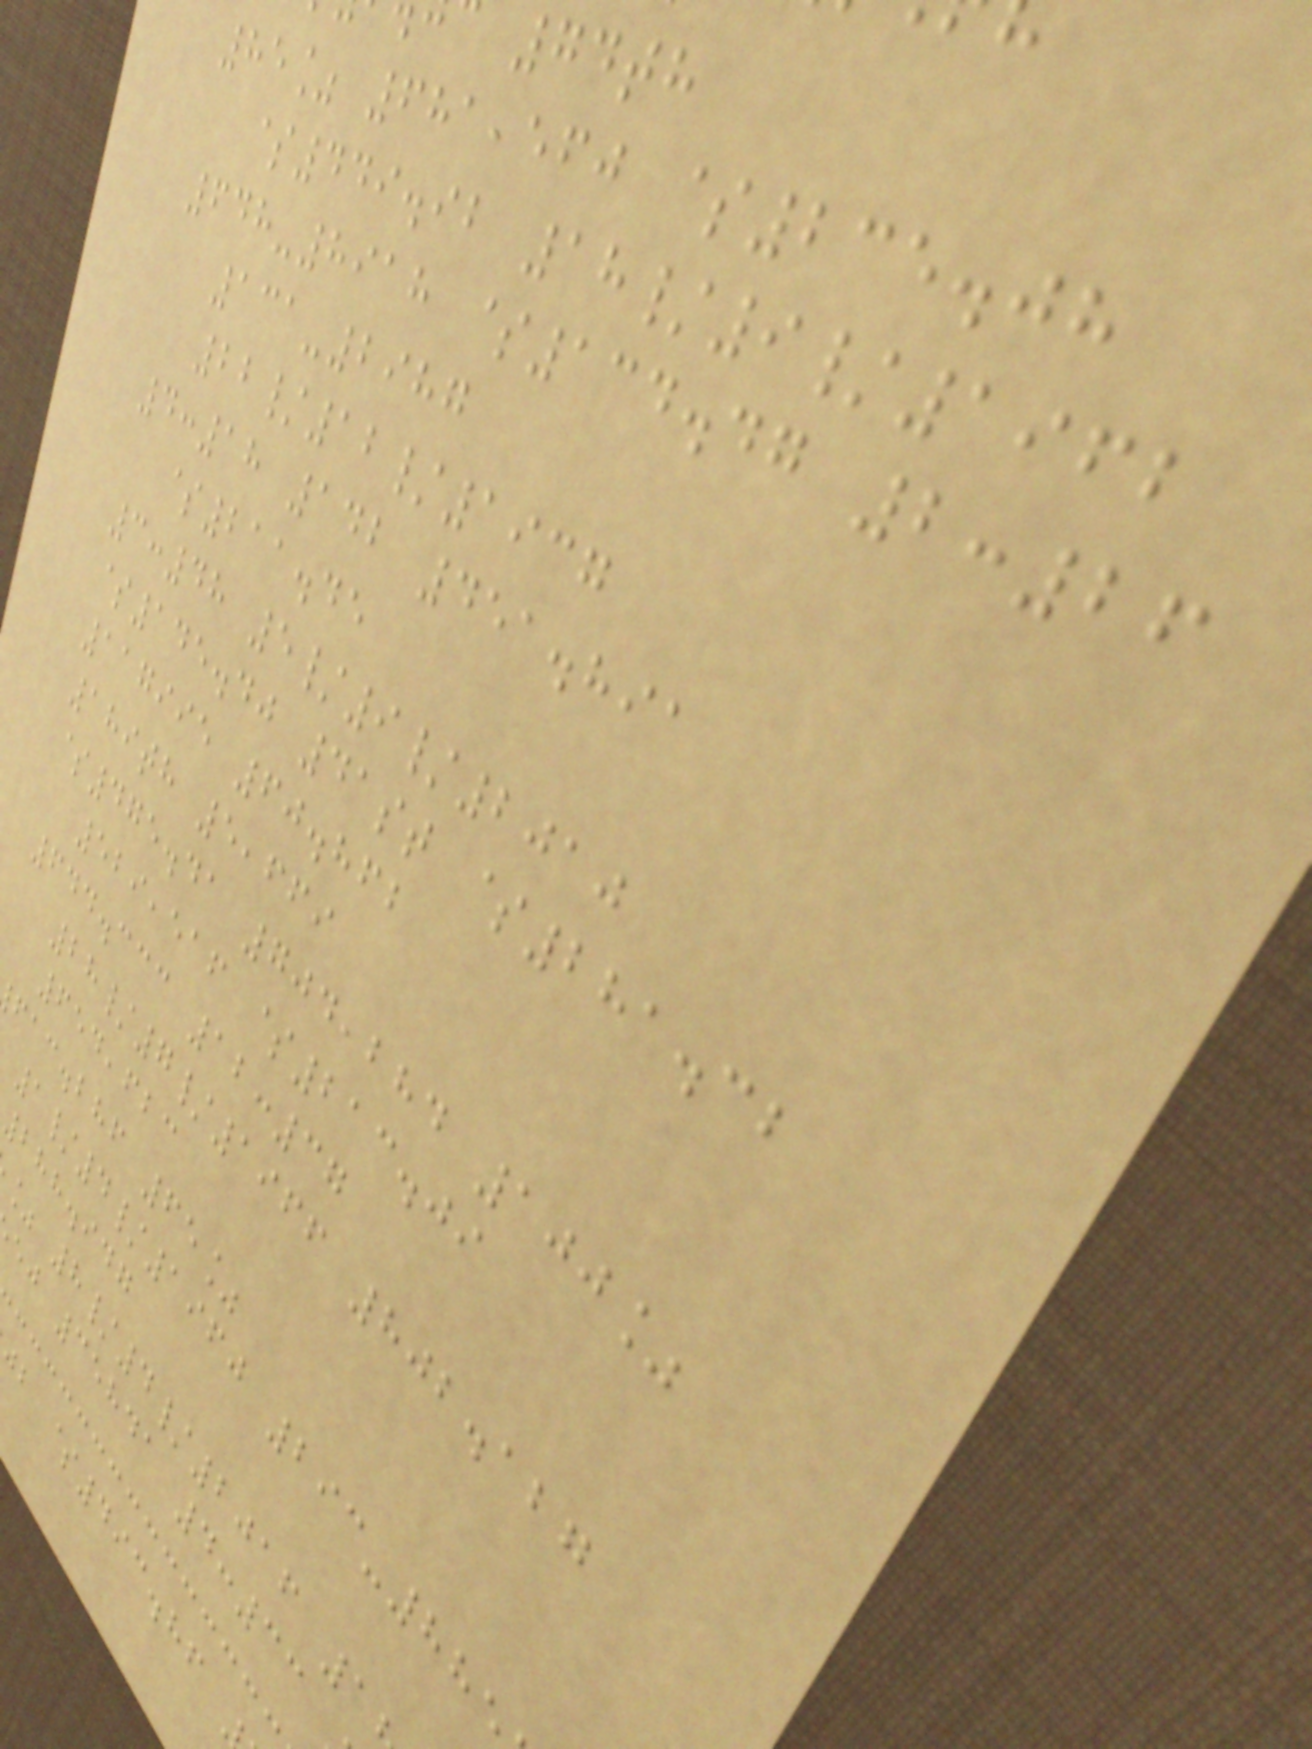74th
85% 681,560 $235.08
$449.92 18/9/1962
648-8918 $134.47 2:26
131-2987
22/12/1937
4:18 142 451.891
$211.45
3:48 5/9/2010
$145.40 41st $281.32
117995 60.862
189th 5,669
$475.41 704,284 100%
529,516 $213.09
644.333 12:37
28/7/1966 802.127
654,623
fac.bhf 65%
1/4/1960 293-885
288.947
% 8/4/2016 1
ej 35841 4:33
b $493.86
